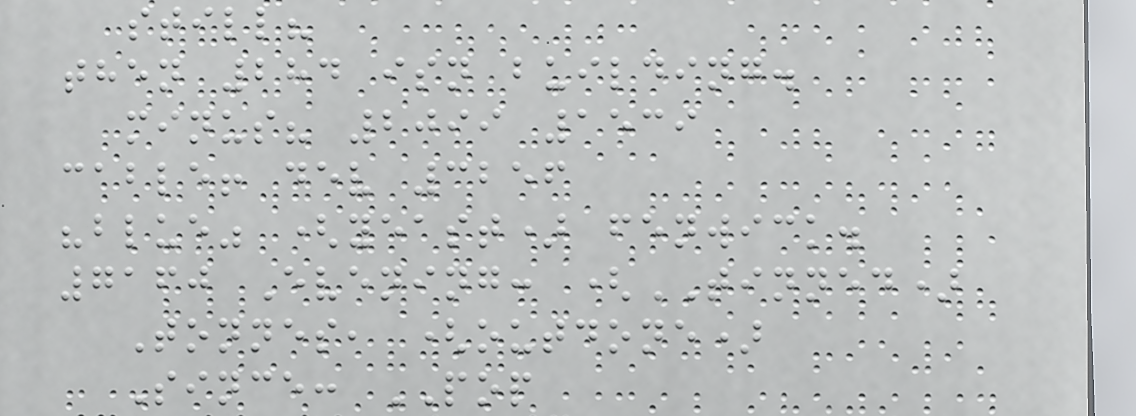still?
then 284 isn building.
minus? 2099 1539
cable! dev 3256
"blue" (yeast) fenwick.
7160 Evening: (TINNED)
Tonnes, (outdone)
Since: POP
